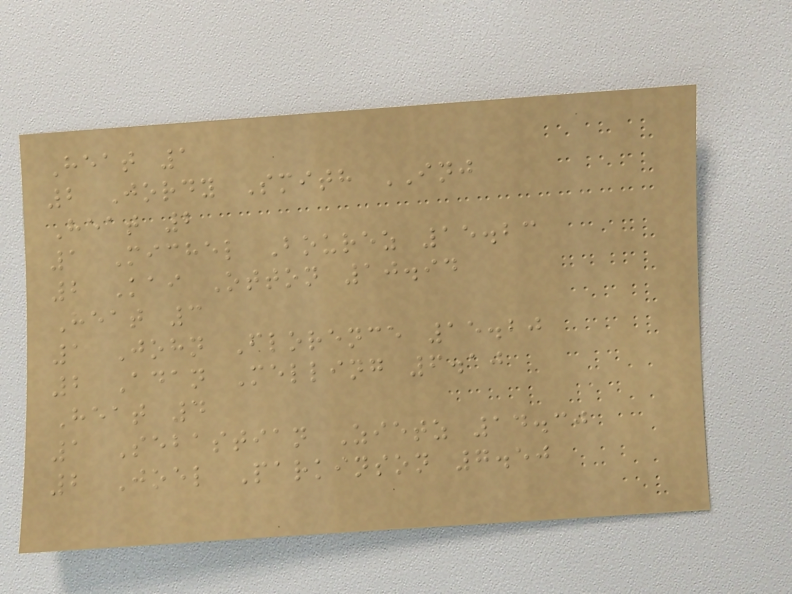Heat 1
2 Jordy Smith INJ
Heat 2
1 Michel Bourez 15.23
2 Kai Otton 10.94
Heat 3
1 John Florence 15.20
2 Adan Melling 6.10
Heat 4
1 Sebastian Zietz 14.30
2 Joel Parkinson 7.50
